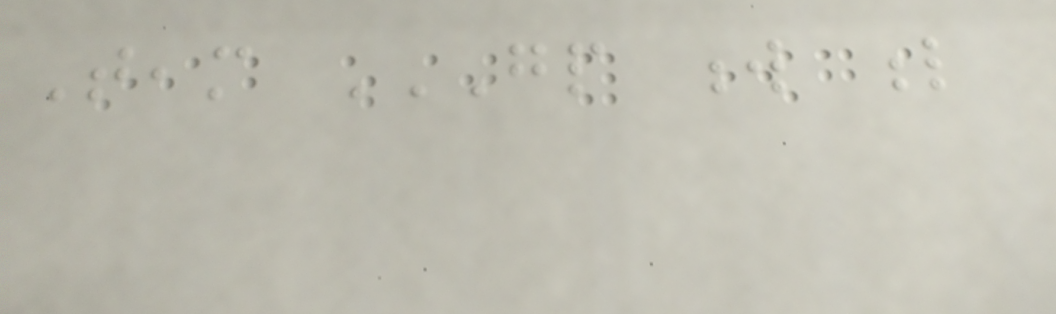Team GP W L
